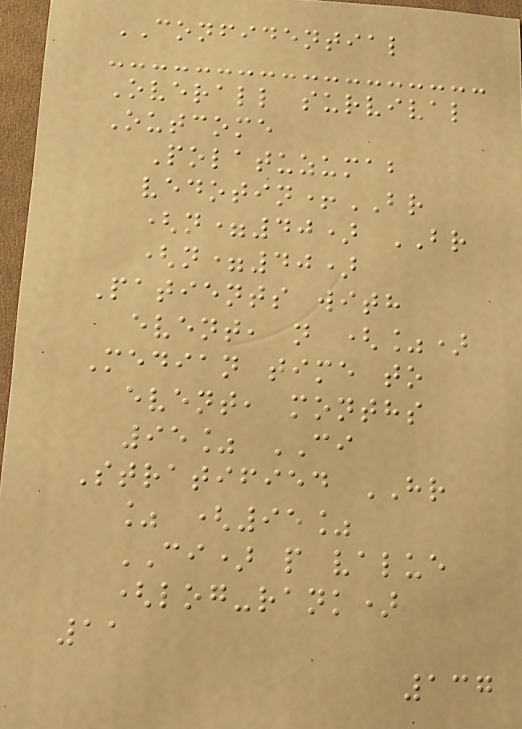CONFIDENTIAL
Overall survival
Outcome
Polatuzumab
vedotin+BR
(n=40) BR
(n=40)
Patients with
event, n (%)
Median time to
event, months
95% CI
Stratified HR
% (95%
CI) p value
(log-rank)
11
137
